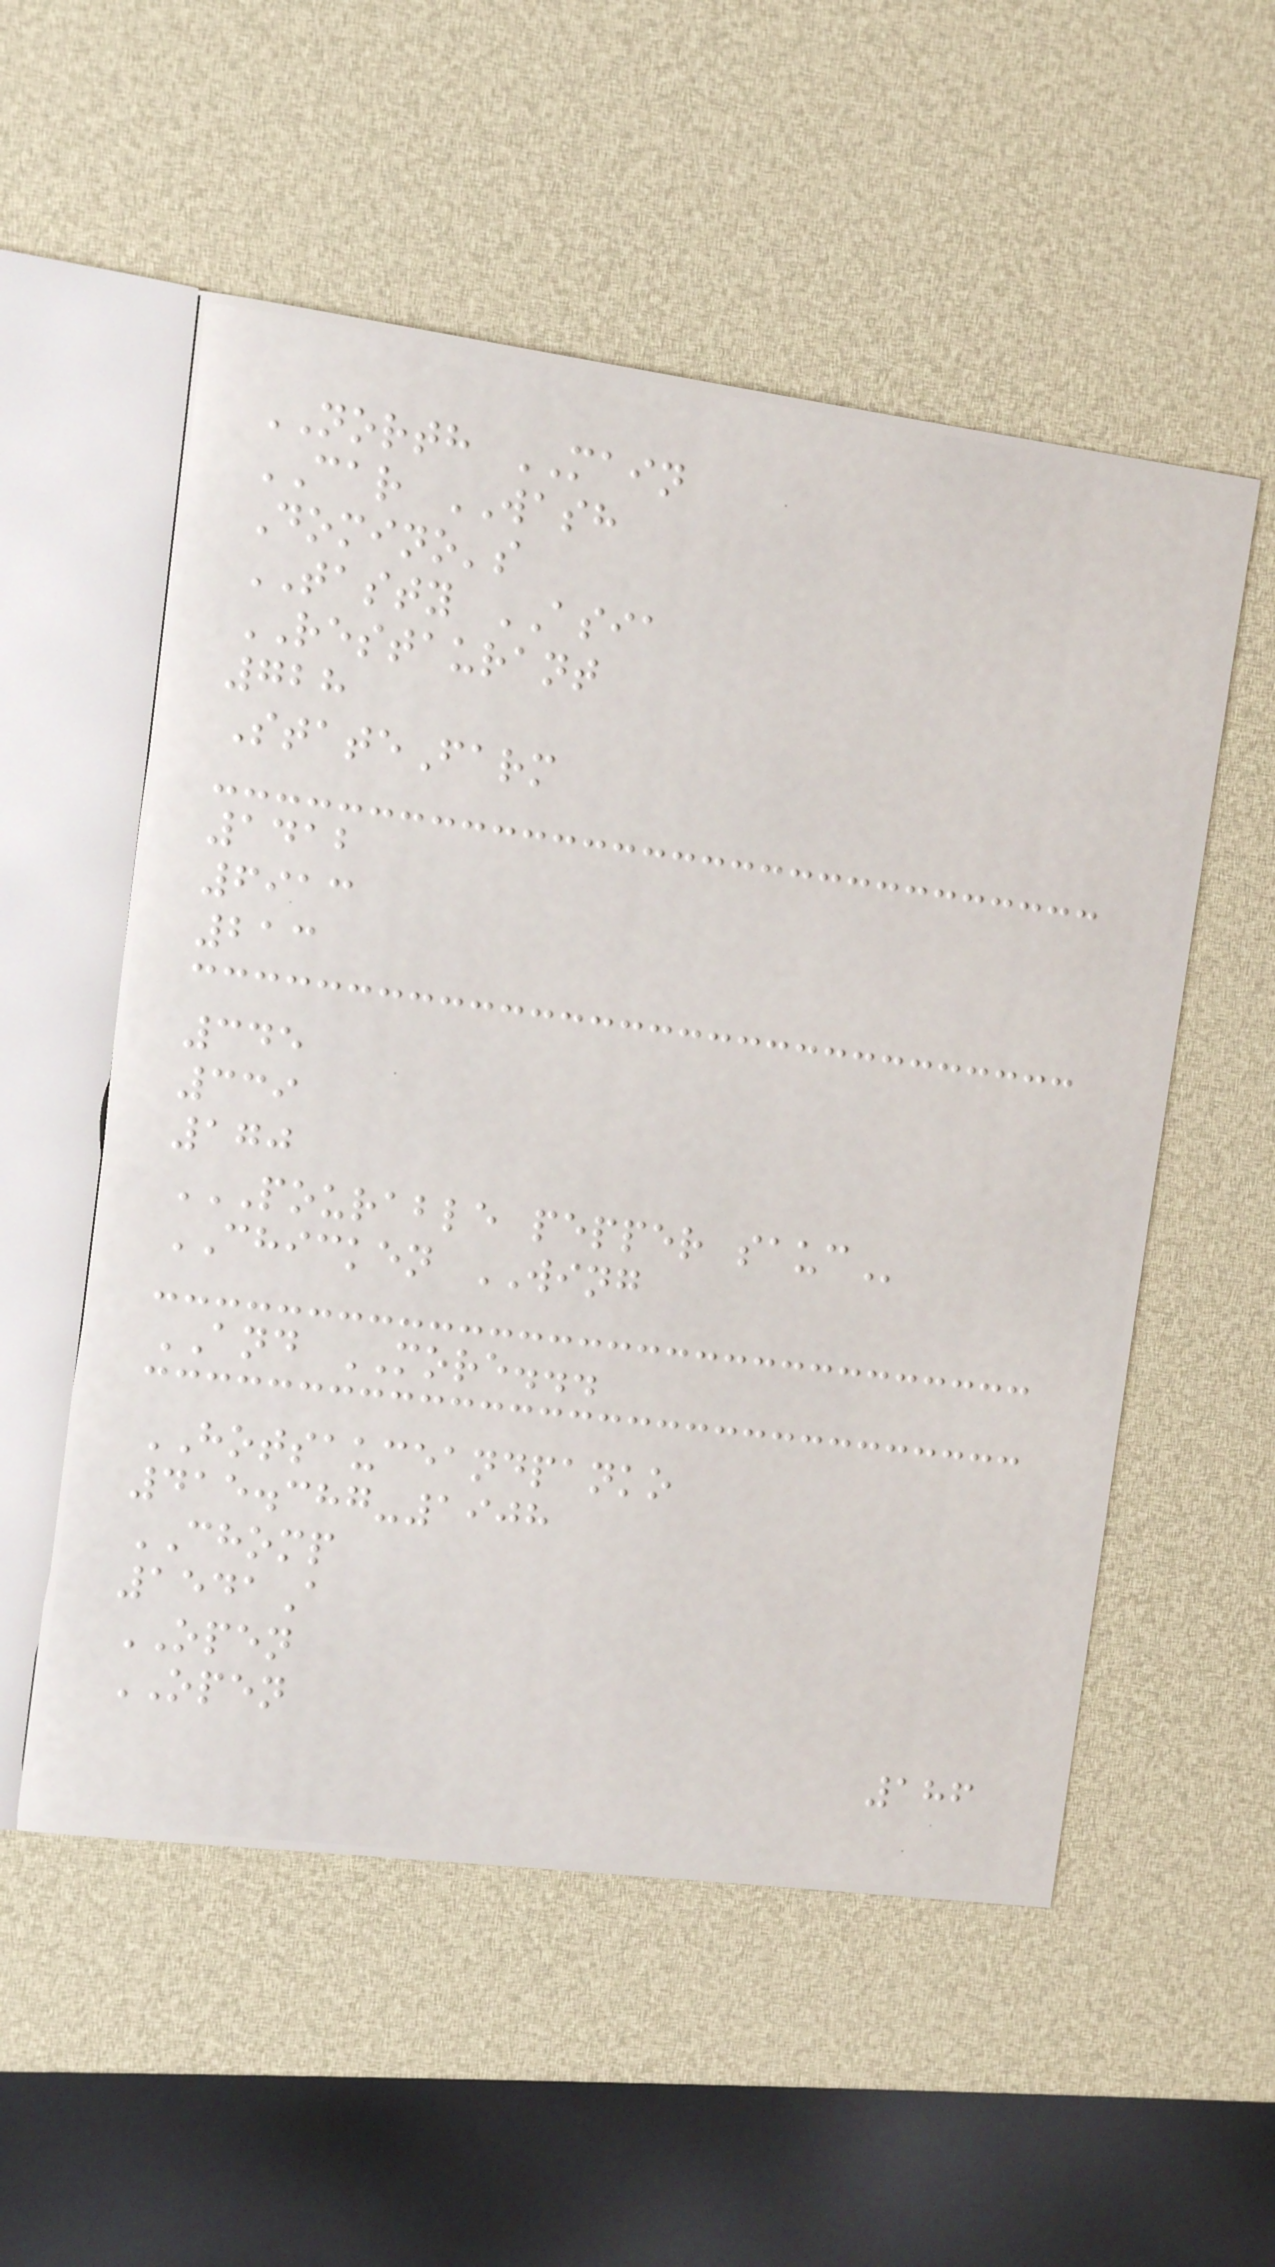NORTH MAIN
CAR WASH
Domino's
TASTY ASIA
RESTAURANT
728
StateFarm
1412
6913
213
345
339
170
POURABLE PEPPER SAUC
CHICKEN WING
AND MORE...
HOTSAUCEANDPANKO
415.387-1908
CHOMP
1541A
OPEN
OPEN
186
